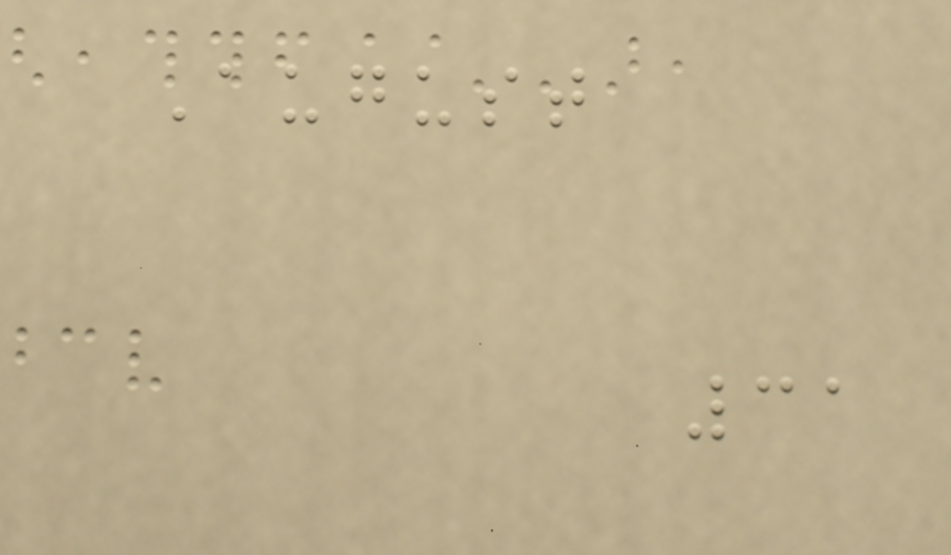August
31
